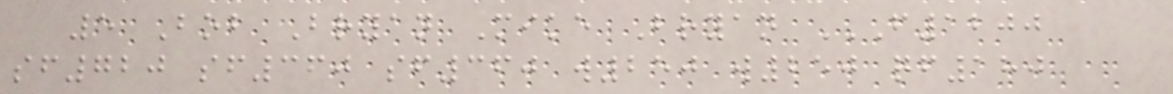5 Bob Bryan Mike Bryan F1200
SF720 SF360 SF360 W250 W250 QF180
